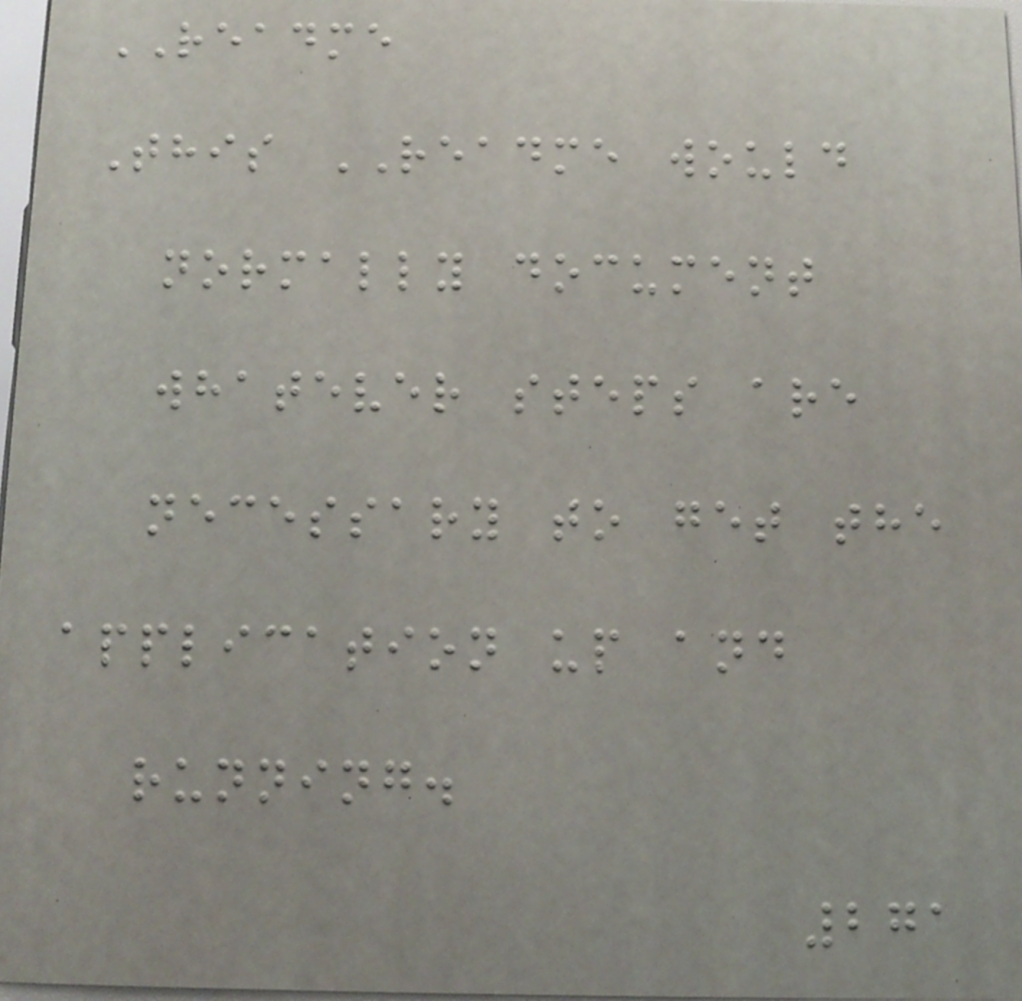README
This README would
normally document
whatever steps are
necessary to get the
application up and
running.
271
